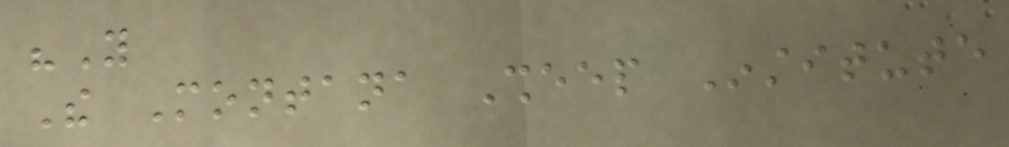"You
The Montana Sheep Institute
